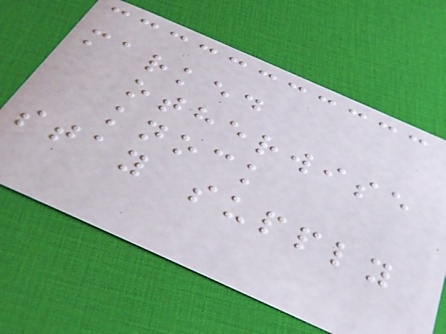marked
otherwise
knock
stay supply
